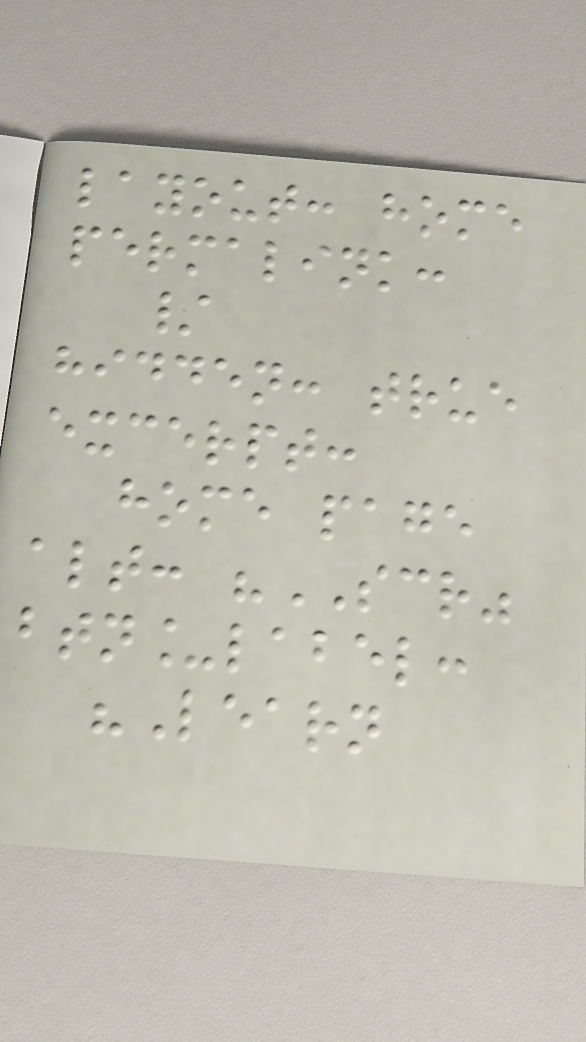layout: home
permalink:
/
hidden: true
excerpt:
home page
alt: "SCR"
btn_label:
"Learn
